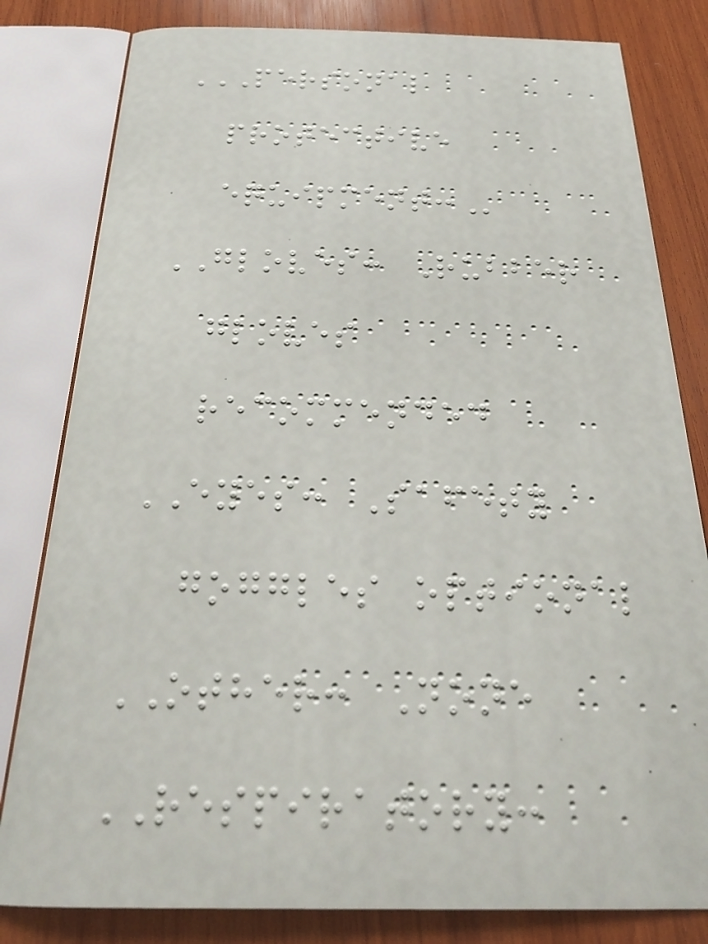PERSONAL
PROTECTIVE
EQUIPMENT:
GLOVES: Rubber
gloves
recommended
EYES: Safety
goggles optional
OTHER: None
RESPIRATORY:
